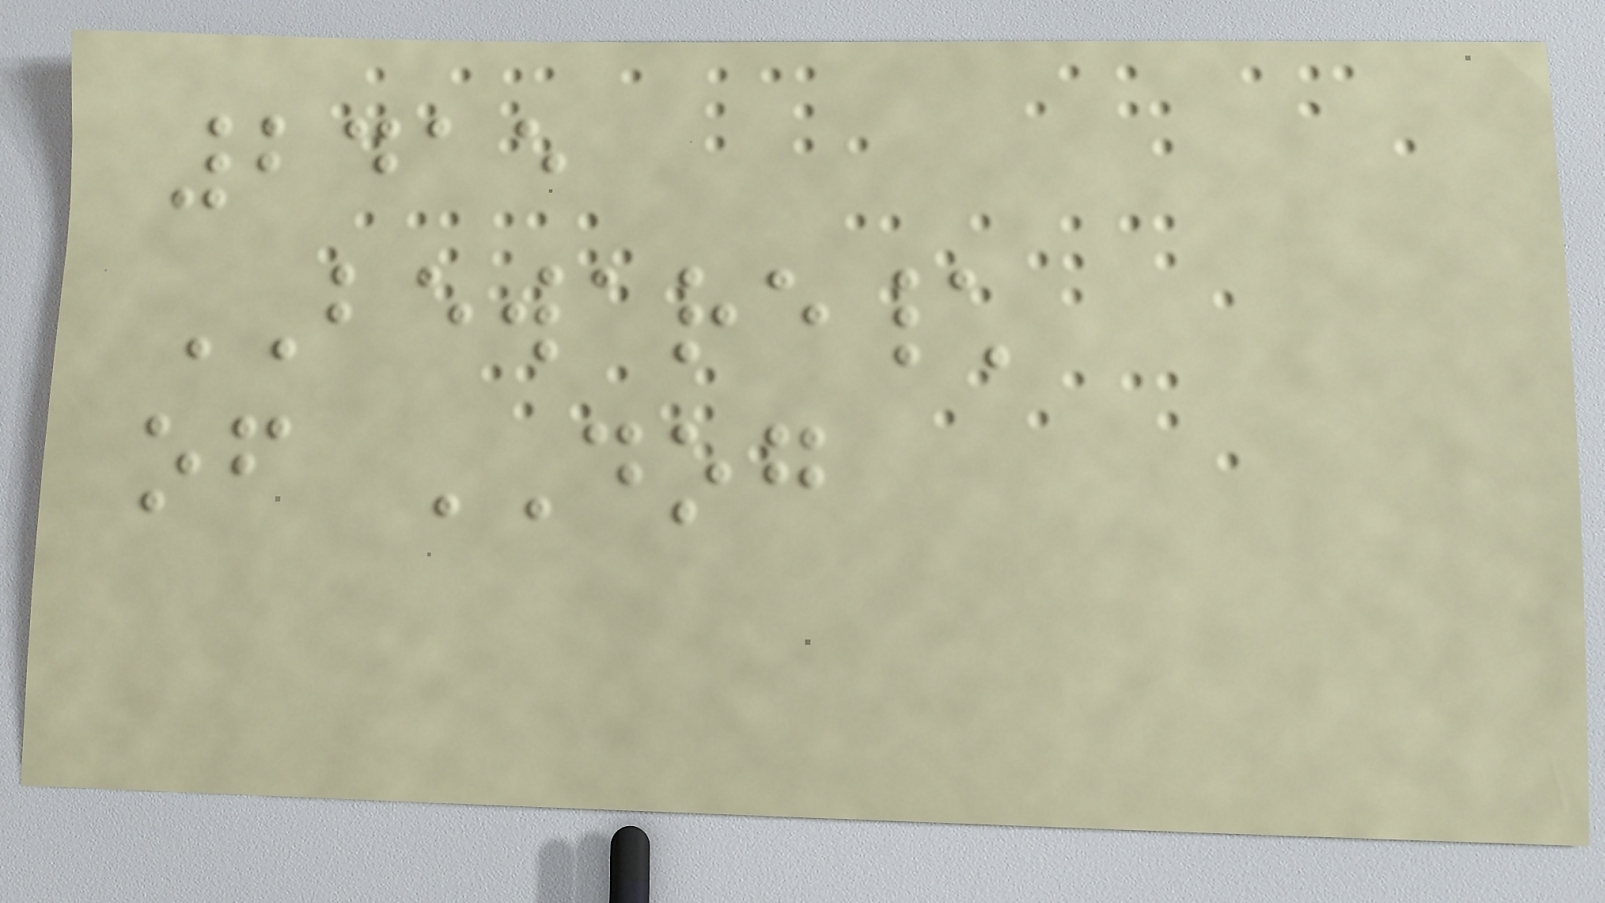2415
BEWARE\
of DOG
